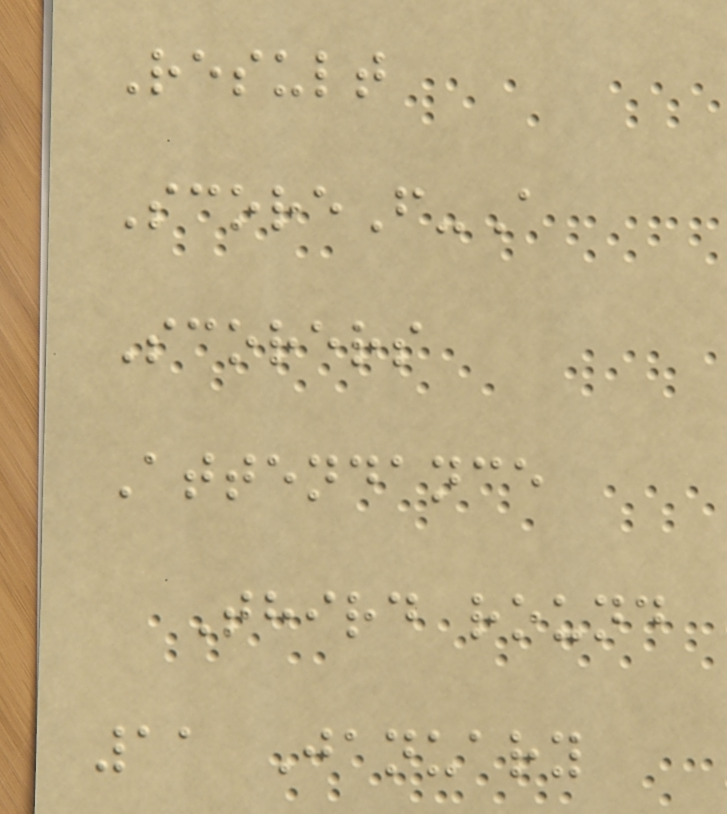Result
ScoreF-A
Scorers
Attendance
Third round
11 January
